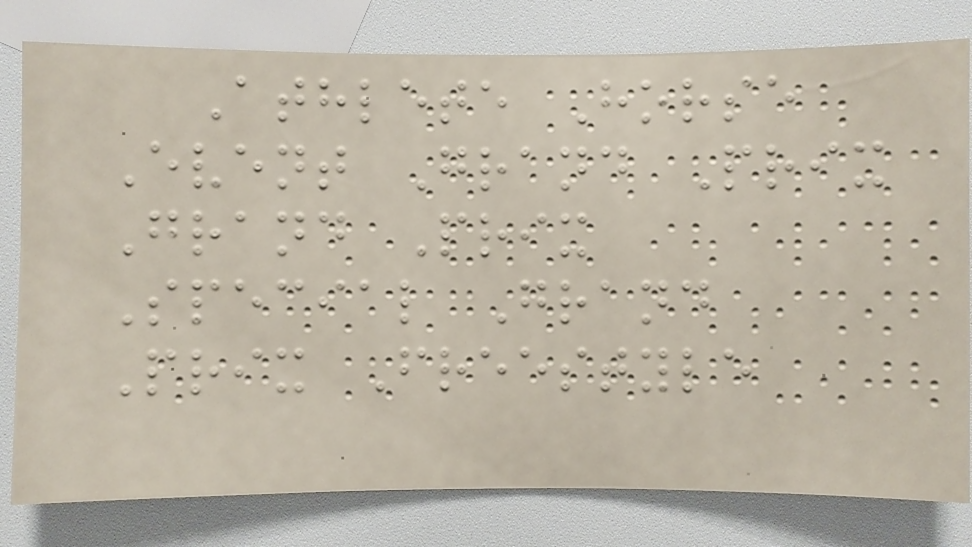Athlete Horse
Event Grand Prix
Grand Prix
Special Grand
Prix Freestyle
